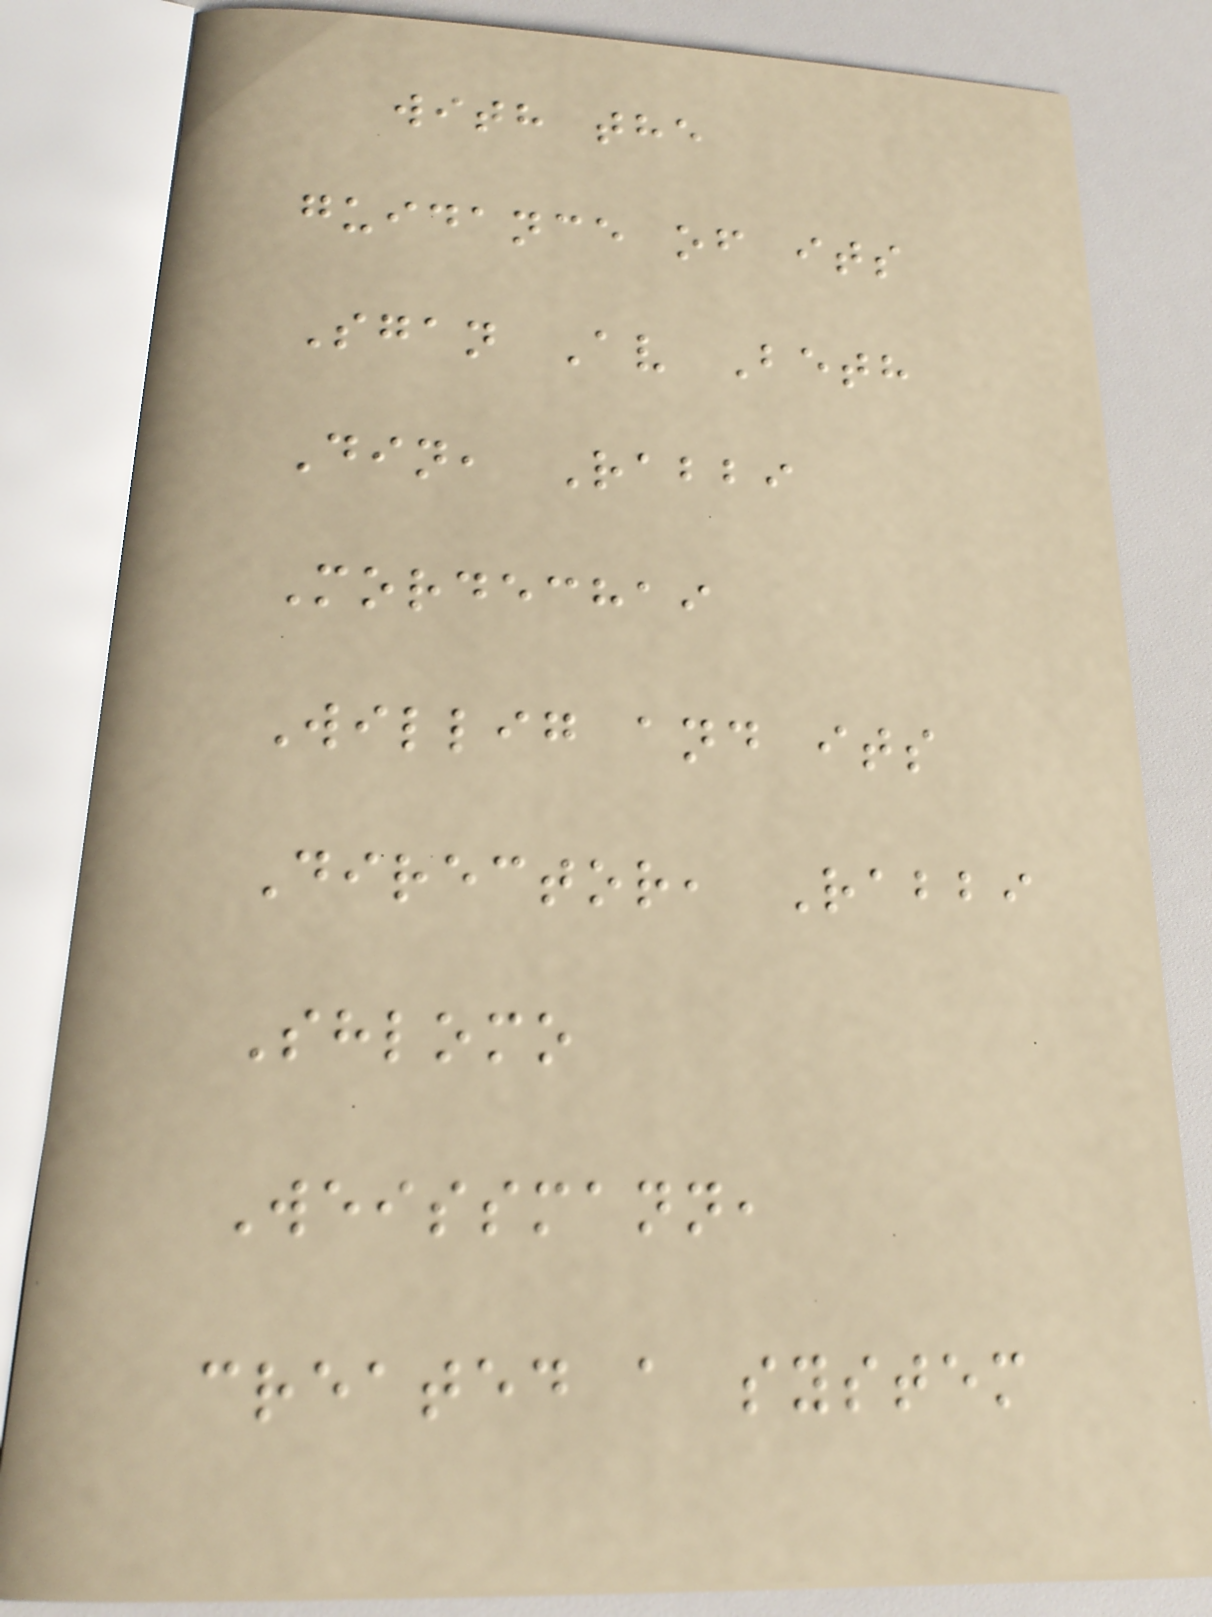with the
guidance of its
Sgan Av Beth
Din, Rabbi
Mordechai
Willig and its
Director, Rabbi
Shlomo
Weissmann,
created a system
